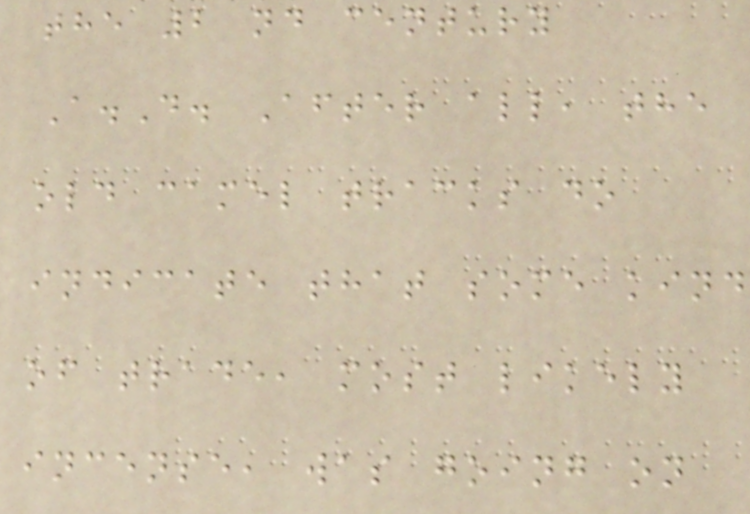the 2 nd century
A.D. After all, the
old camel tracks do
indicate that some kind
of trade, most likely
incense, was going on
